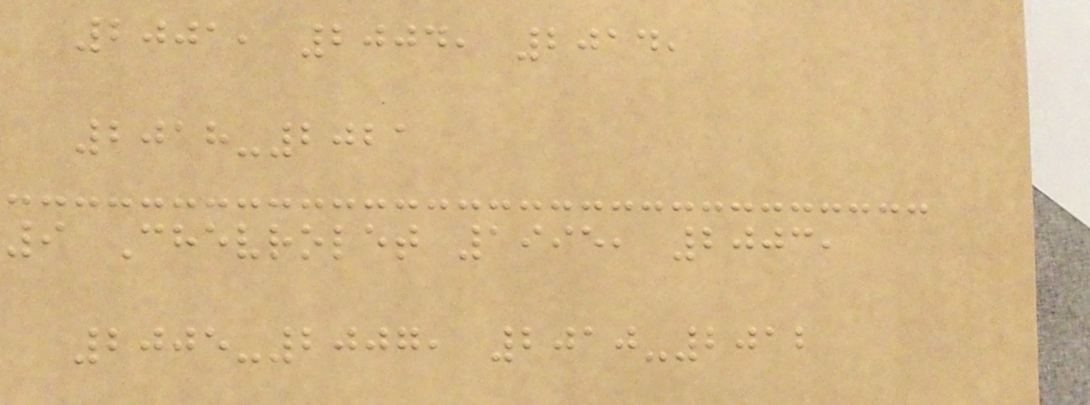2001, 2004, 2014,
2018-2021
9 Chevrolet 1995, 2003,
2005-2007, 2010-2012
